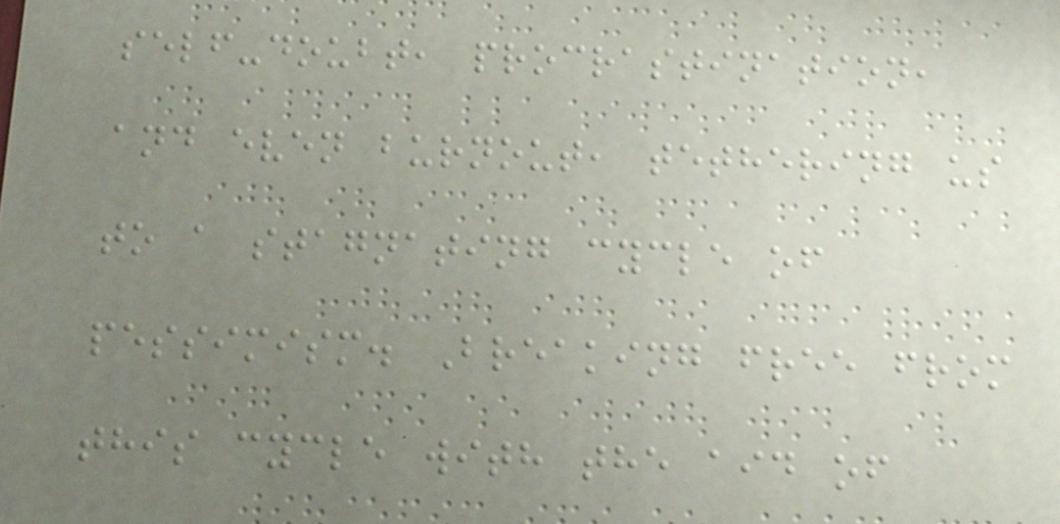self-doubt, procrastination,
and even burnout, tethering us
to a stagnating cycle of
pessimism. Breaking free from
this cycle with the aid of
